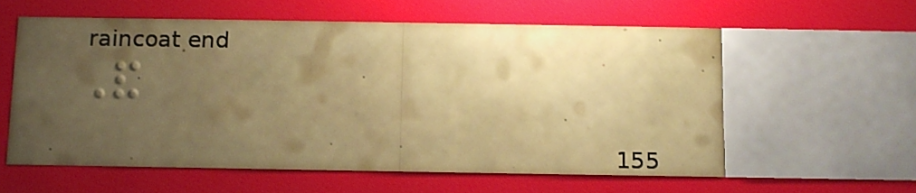And
